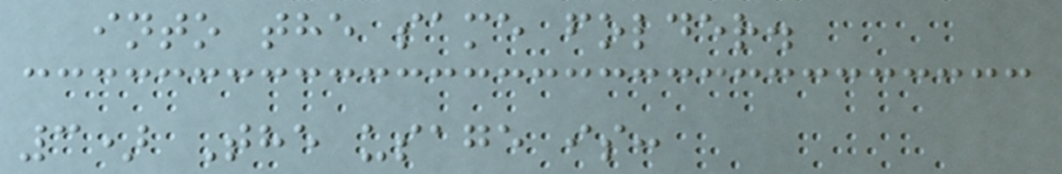into the same folder.
3) The usage is:
